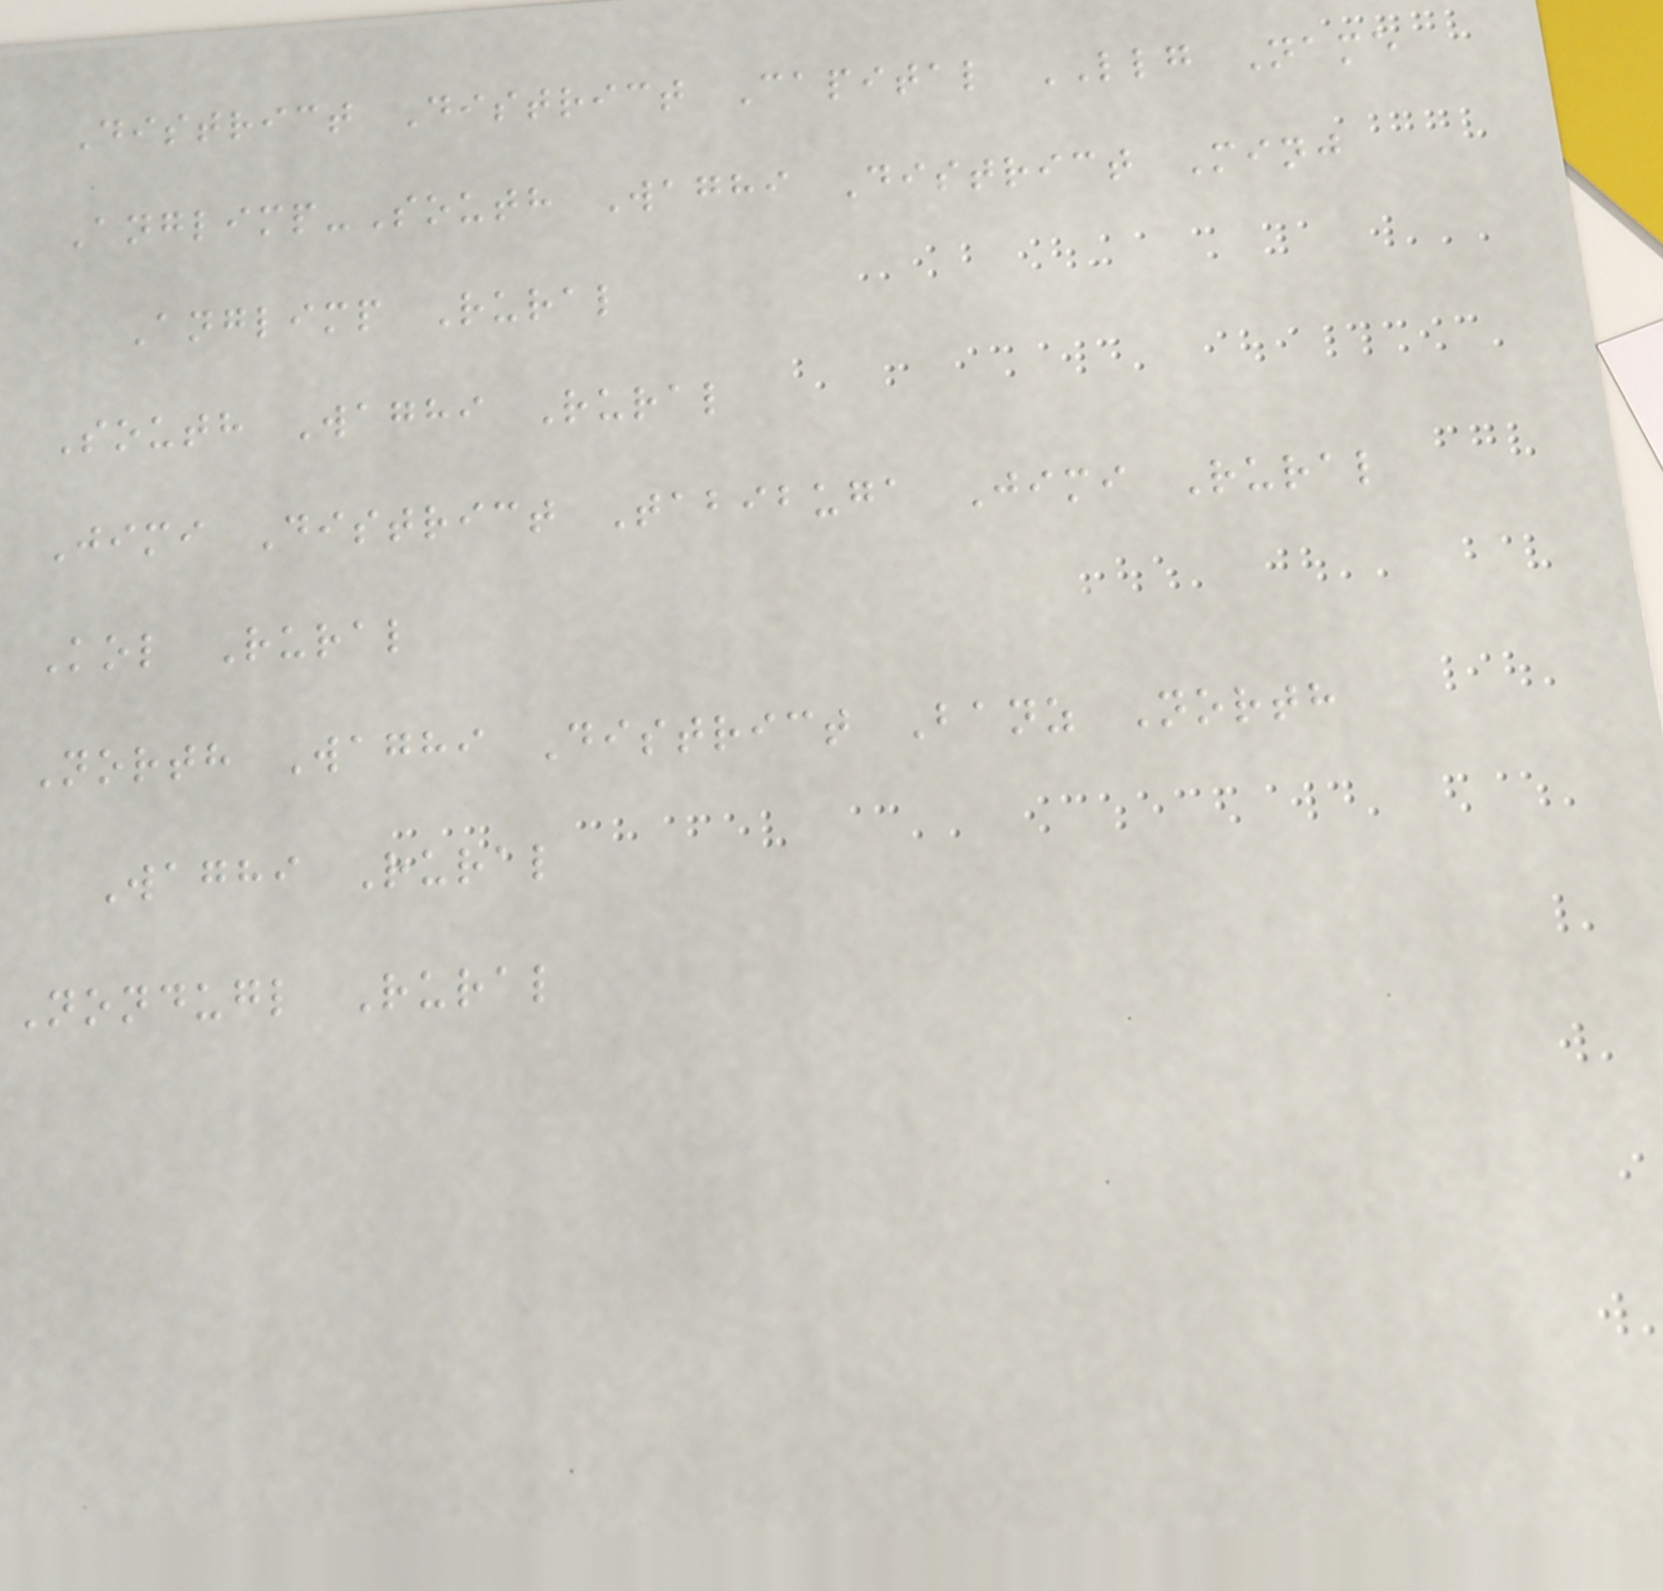District District Capital LLG Name
Anglimp-South Waghi District Minj
Anglimp Rural
South Waghi Rural
Jimi District Tabibuga Jimi Rural
Kol Rural
North Waghi District Banz North
Waghi Rural
Nondugl Rural
